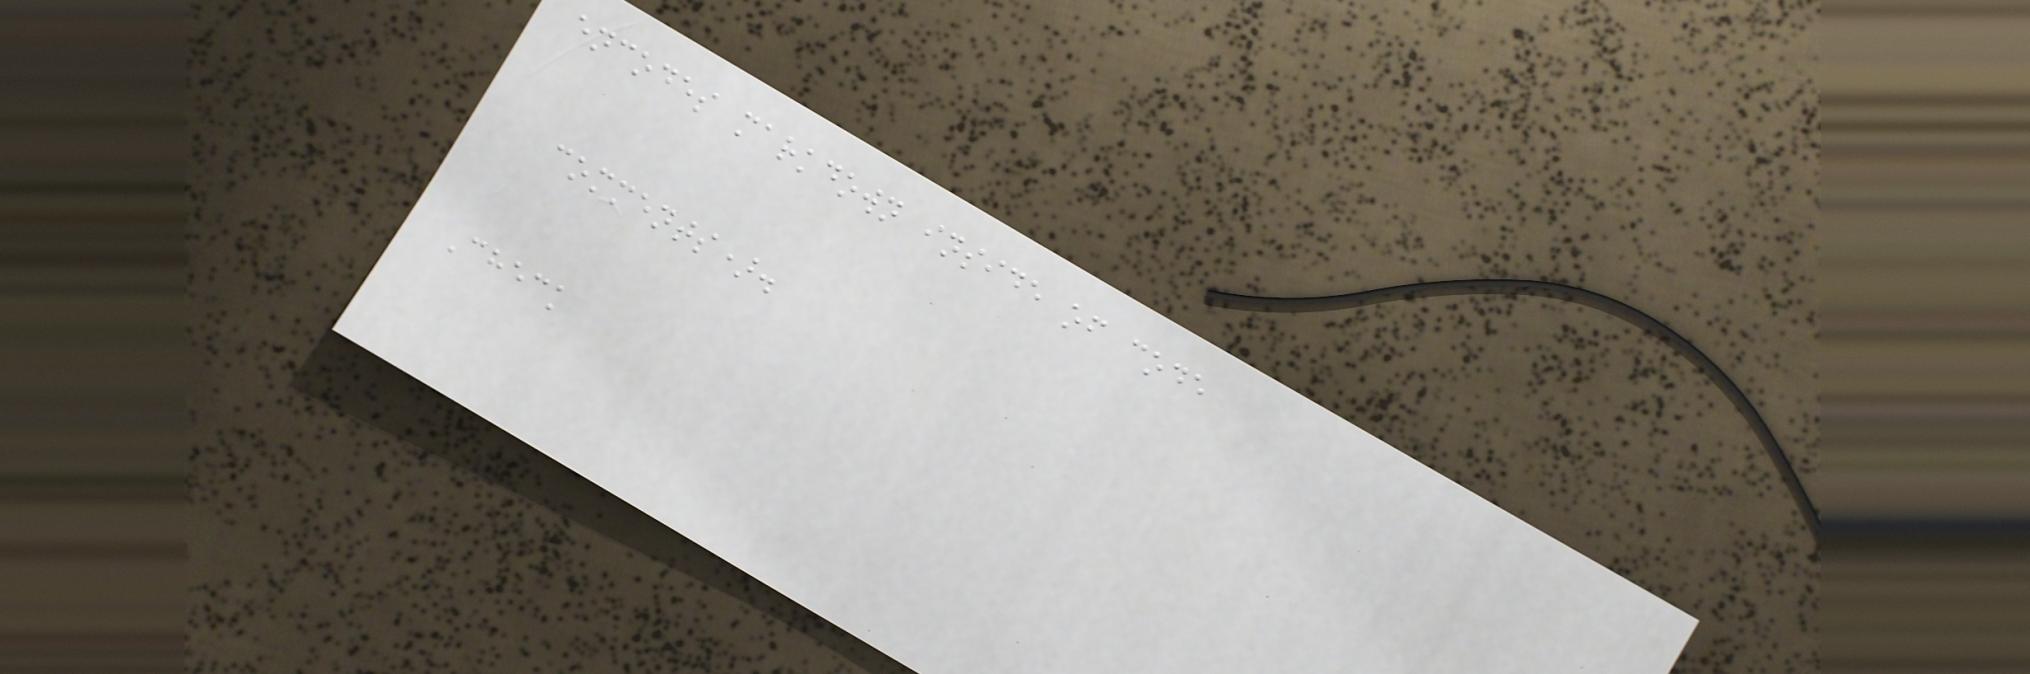encodes markdown inside of code
comments).
Check
